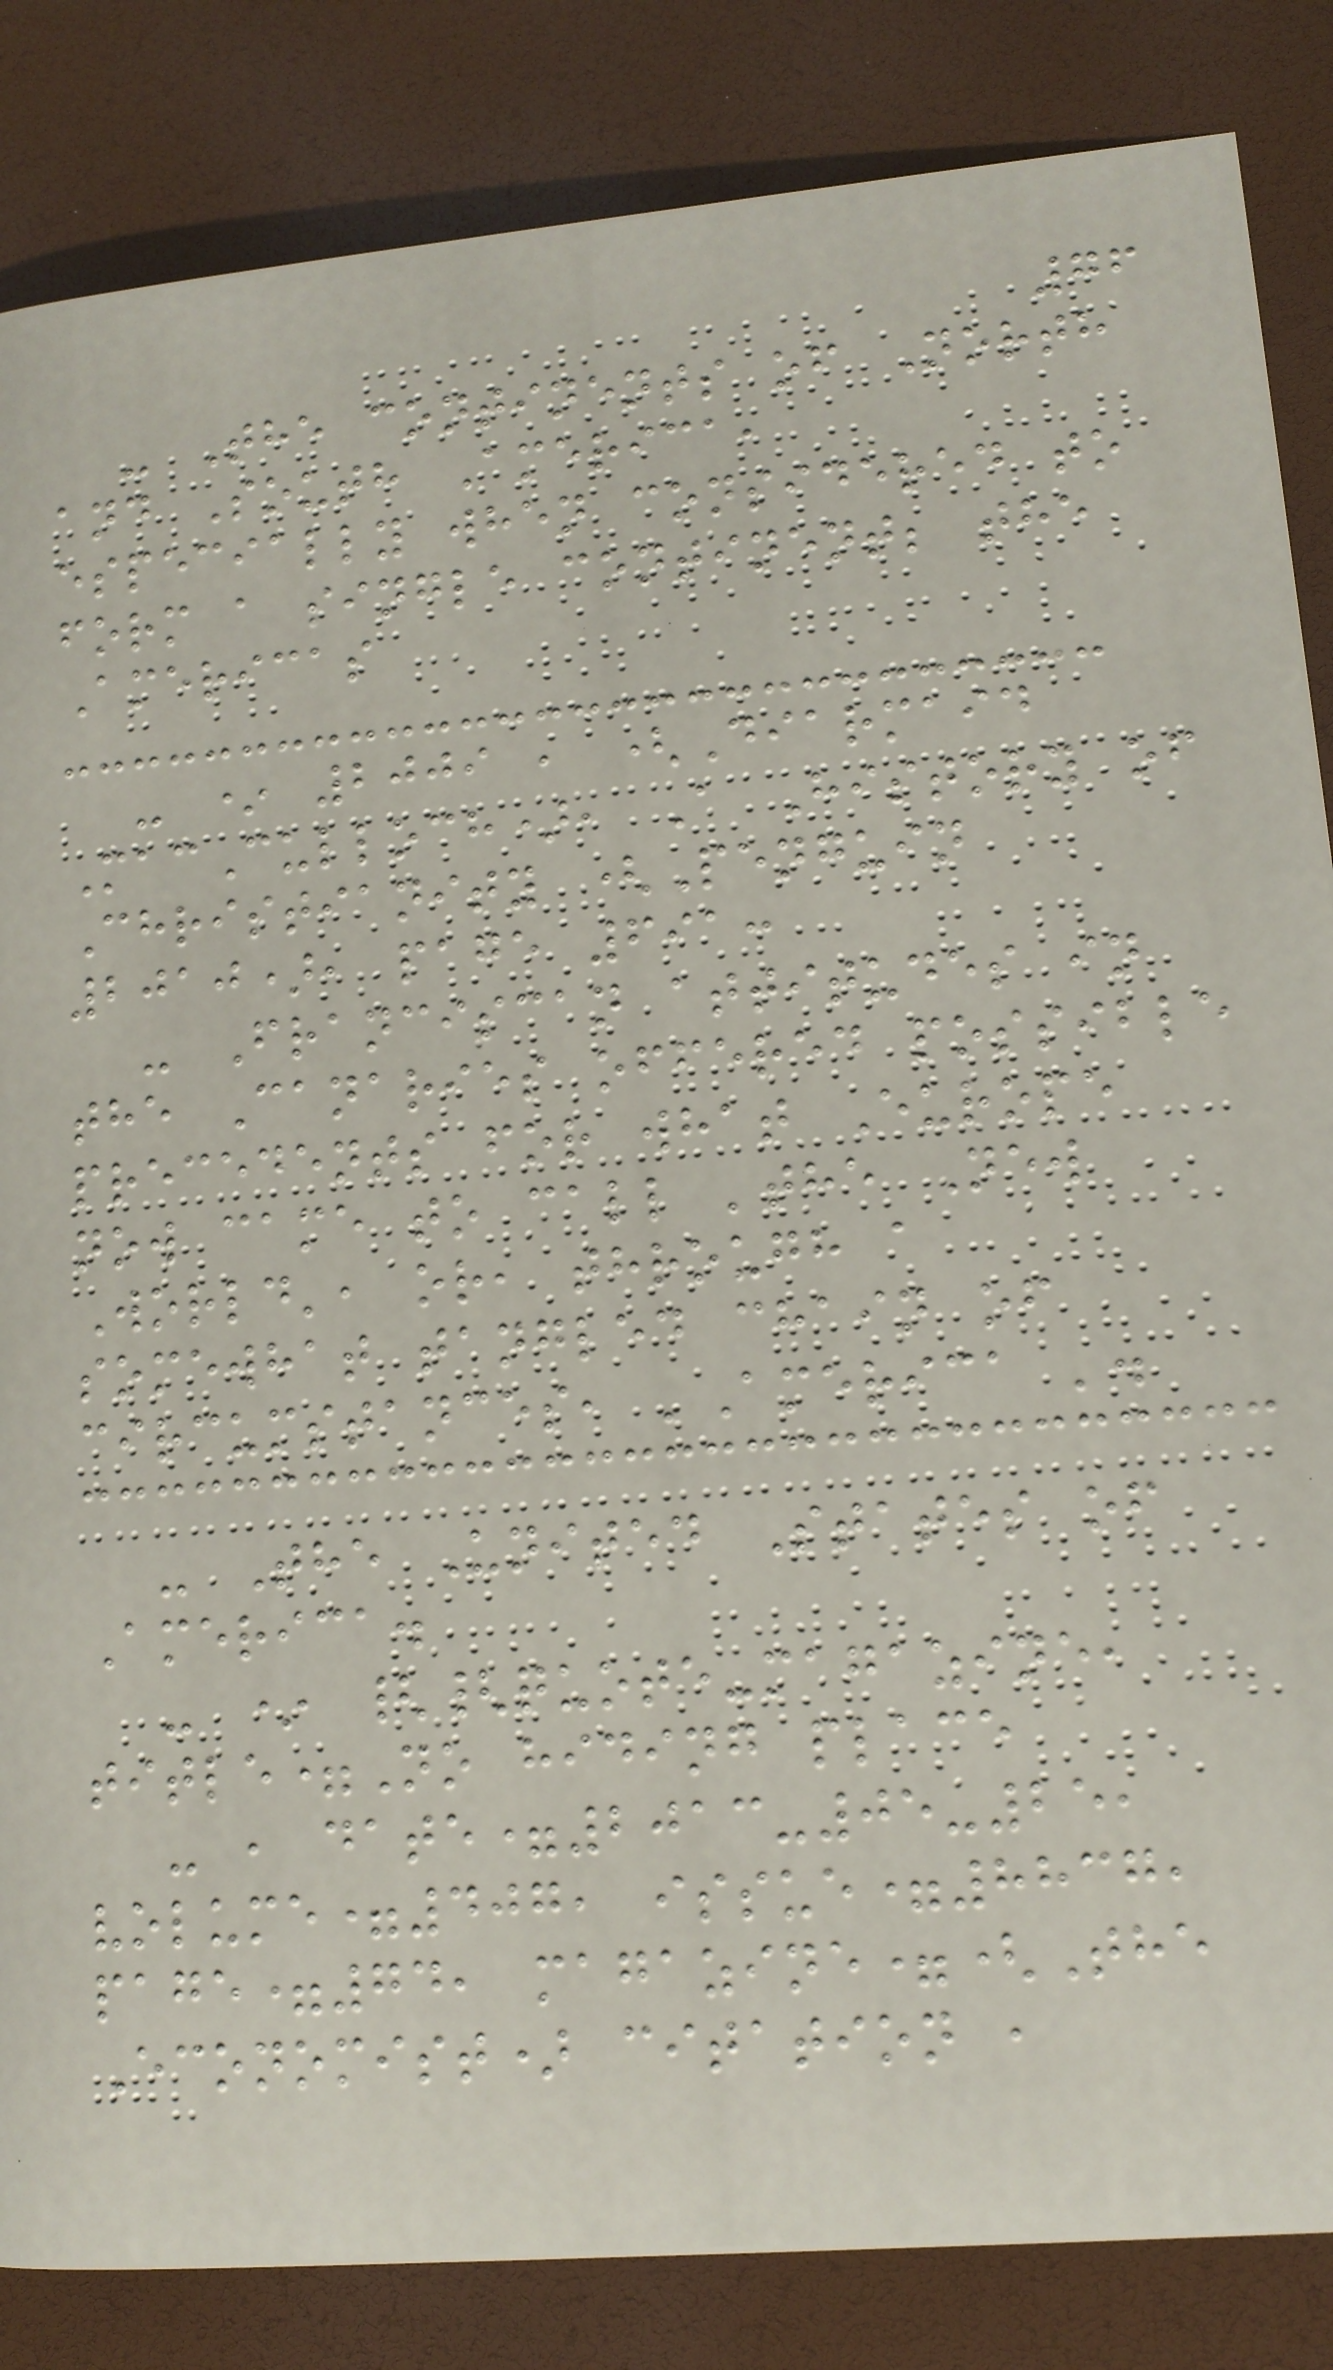76
- The continents of North
and South America,
especially when considered to
form a single continent; the
Americas
- * 2009 , (Diarmaid
MacCulloch), A History of
Christianity (Penguin
2010), page 691:
- Franciscan attitudes in
the Canaries offered possible
precedents for what Europe
now came to call 'the New
World', or, through a
somewhat tangled chain of
circumstances, 'America '.
- The United States of
America.
- * {{quote-magazine,
title=No hiding place
- , date=2013-05-25,
volume=407, issue=8837,
page=74, magazine=(The
Economist) citation ,
